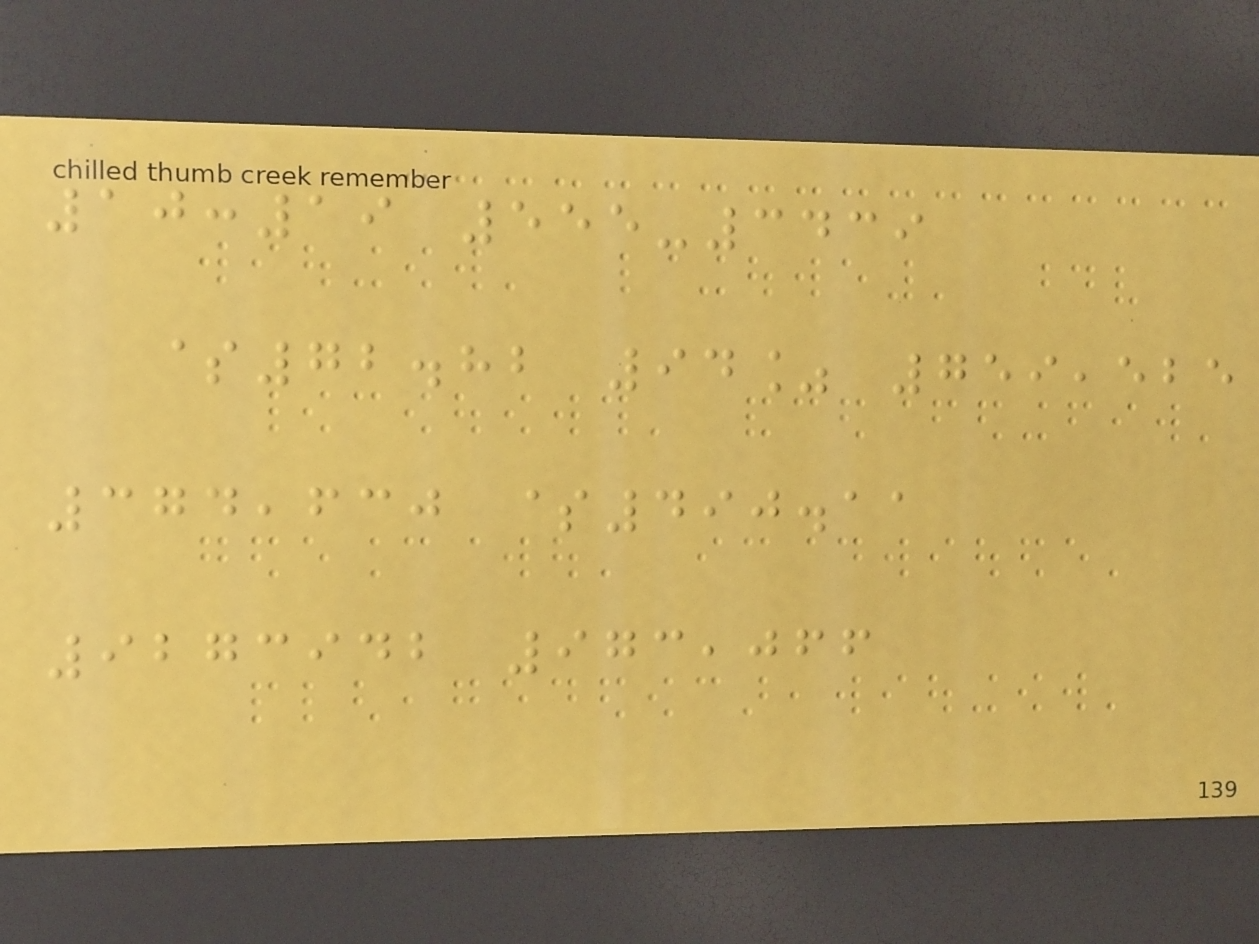10:19 555-3439
$72.82 94% 759,525
374,630 $490.11
9273942 973,066
